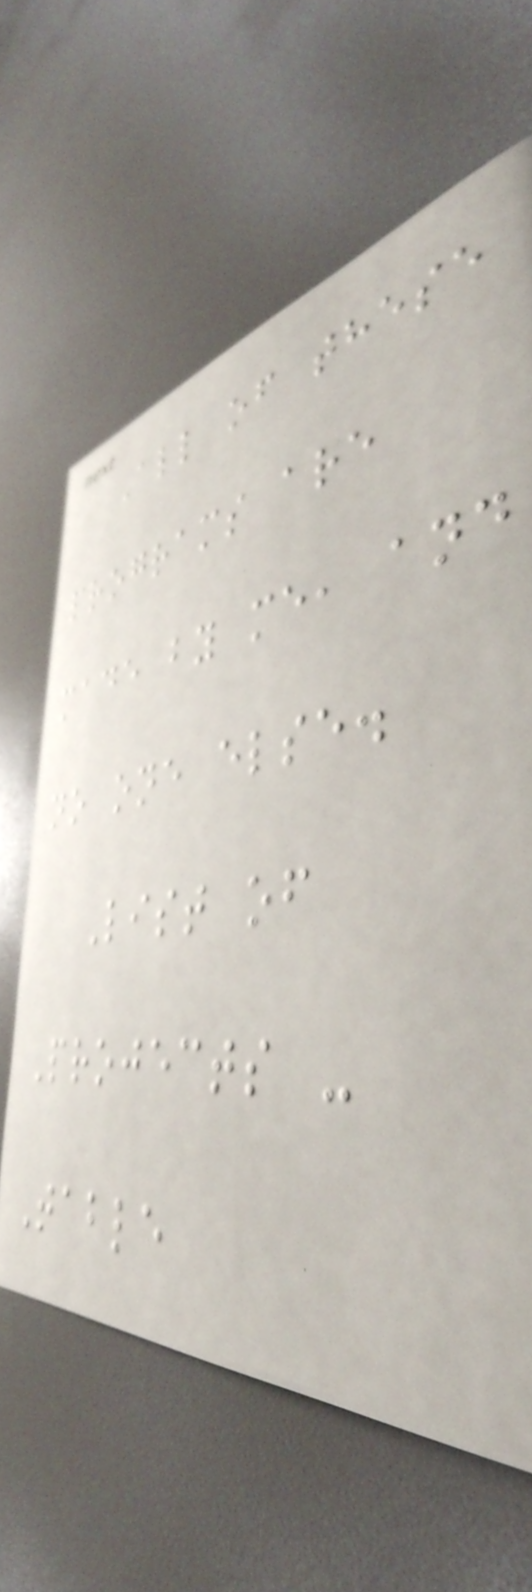All of these
programs are
made by me, and
no one else.
List of
Projects -
Table
